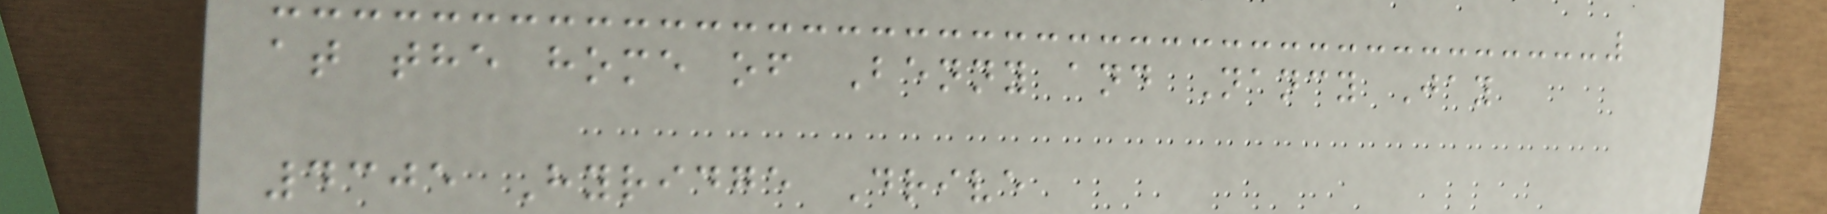at the home of Benny and Nancy Jay
4305 Hyridge Drive
